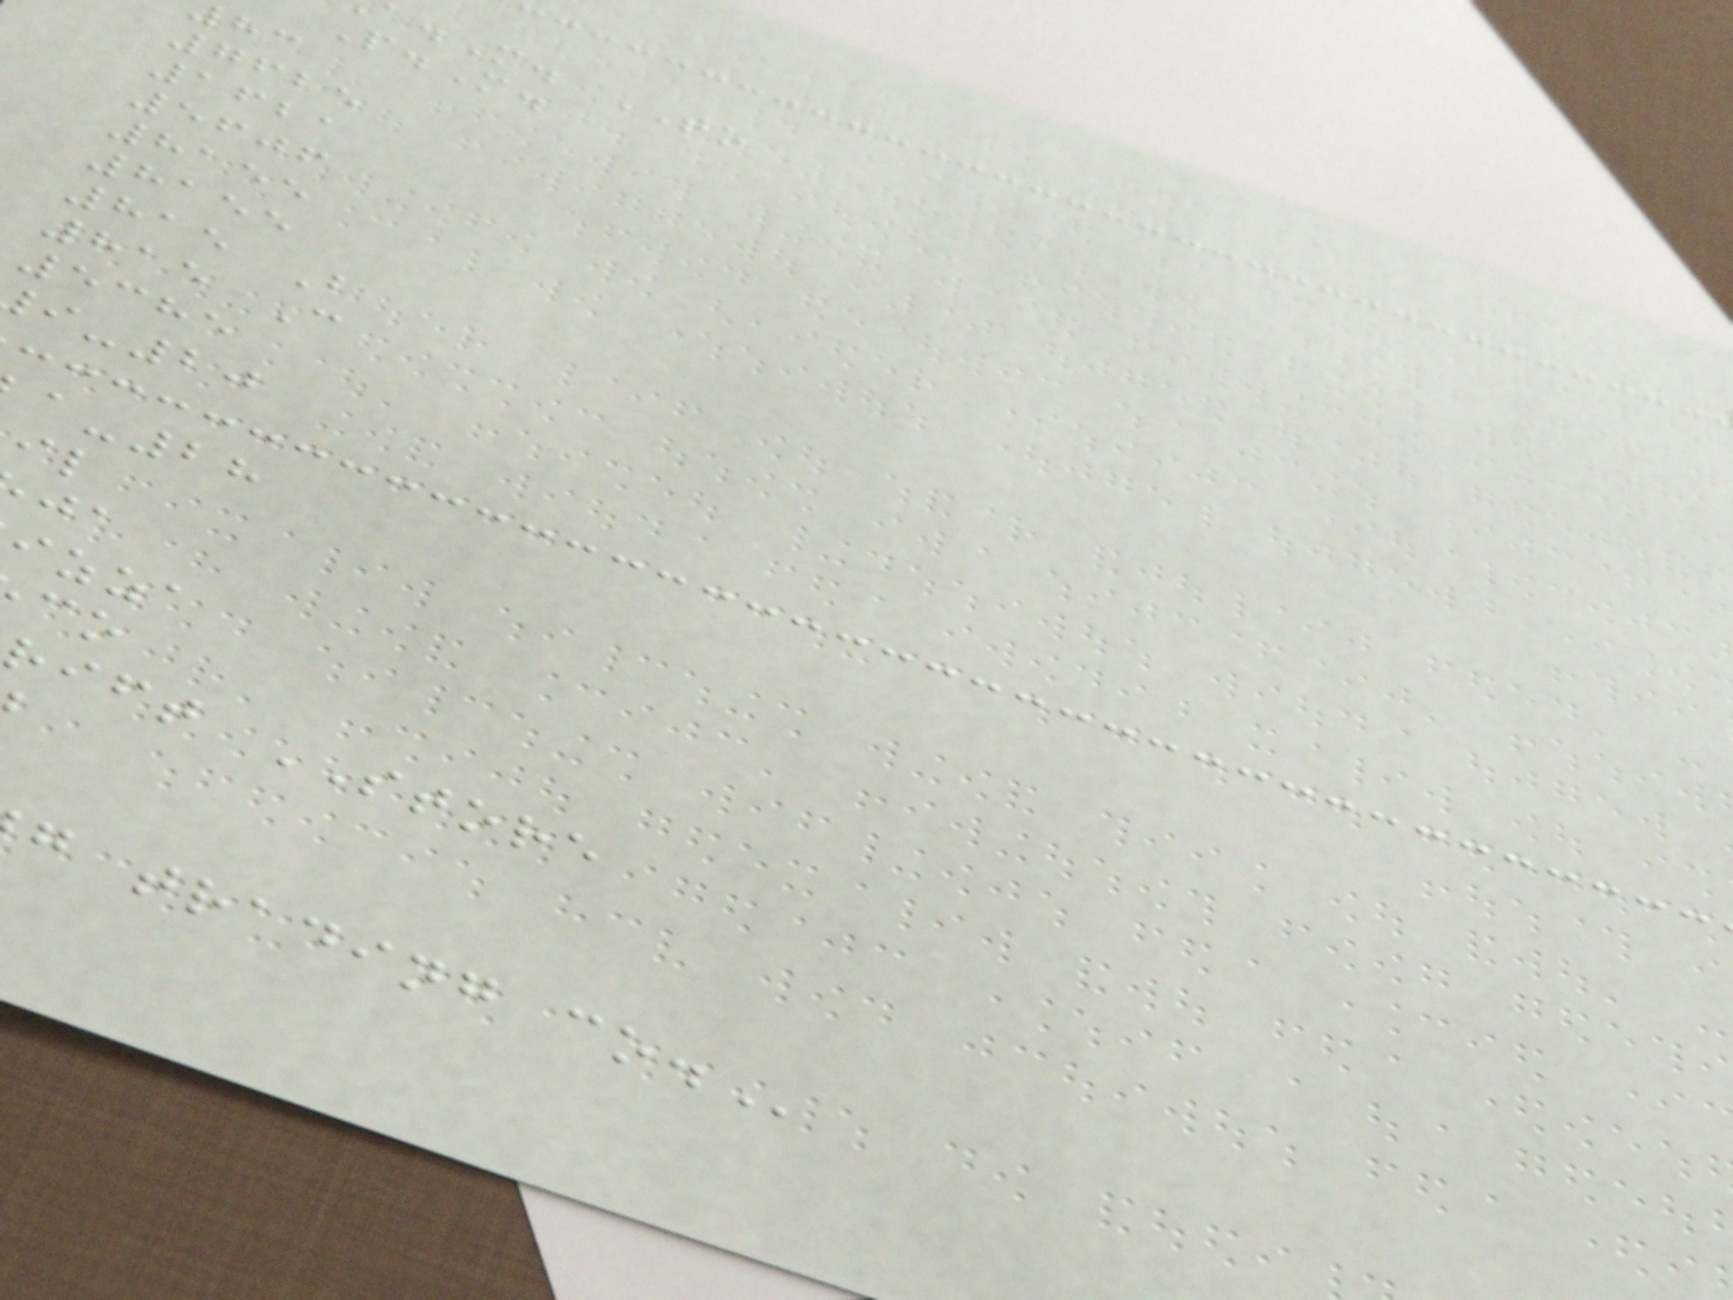.M. TO
P.M.
7625
1621
5606
8155
8155
815 B
815 C
5385
-20
-28
izza
rift STORE
g trading
